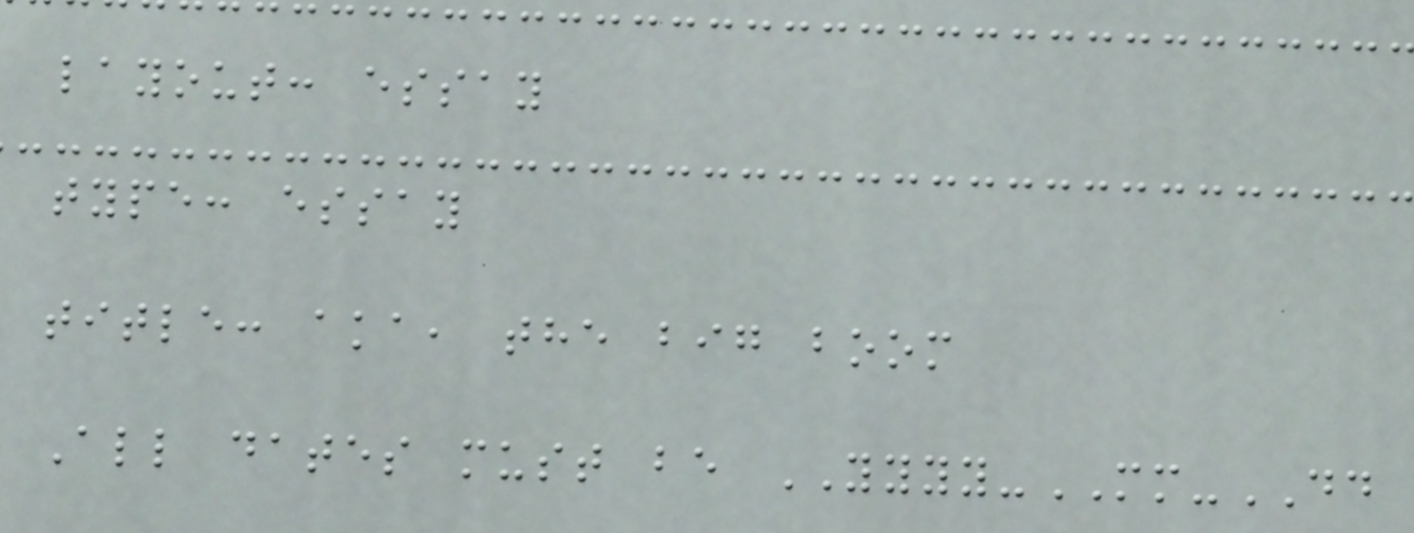layout: essay
type: essay
title: aka, the big boom
All dates must be YYYY-MM-DD
